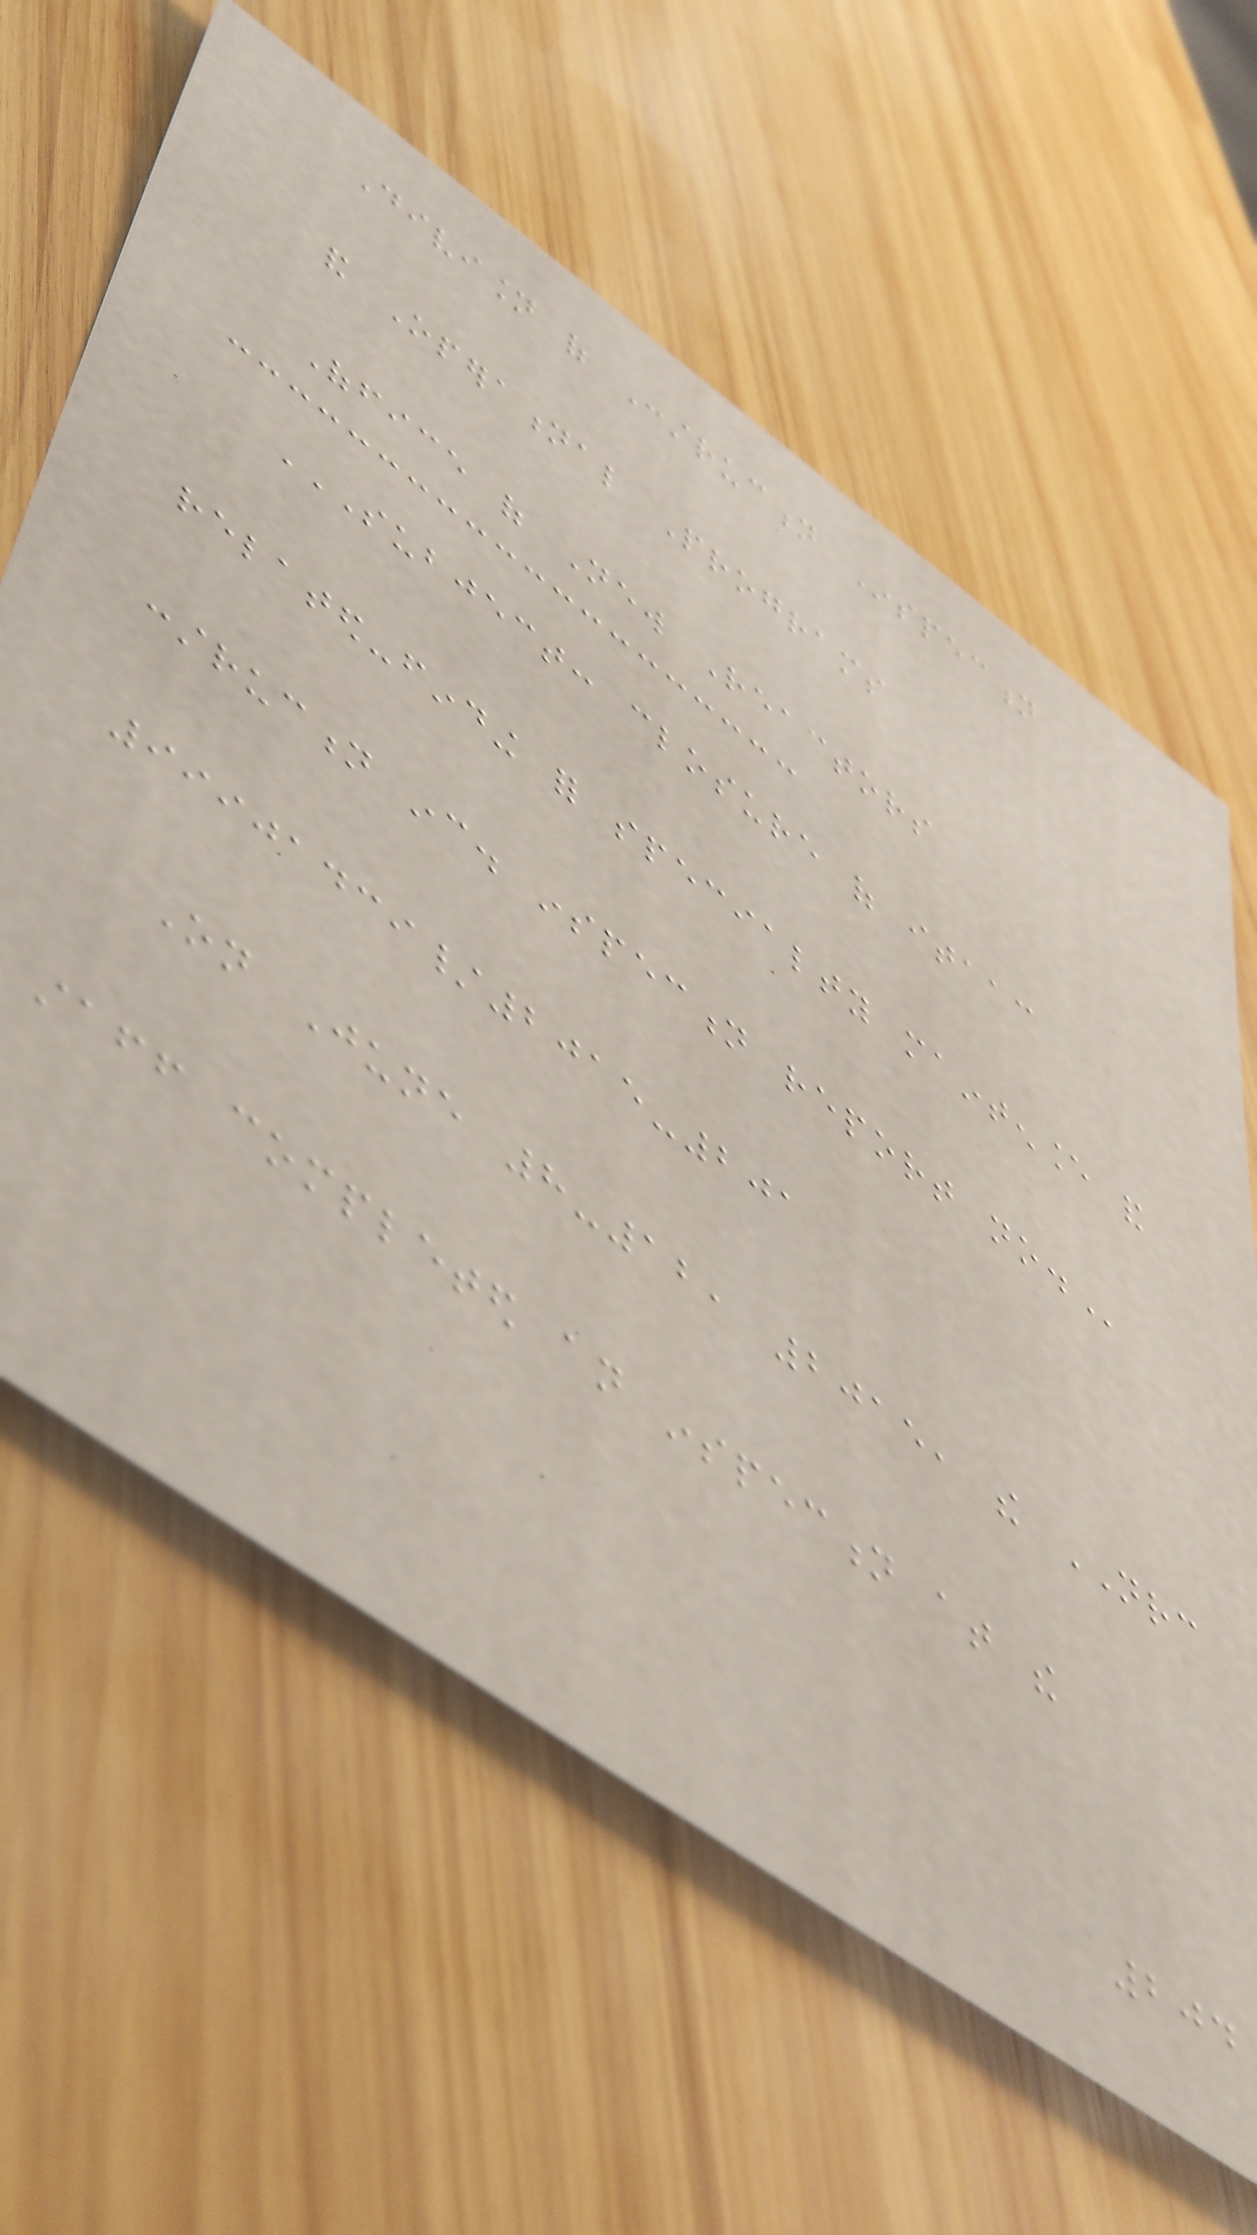Division of Construction Inspection
and Operational Programs
Office of New Reactors
SUBJECT: CLOSURE OF ITAAC
RELATED-FINDING FOR SPECIALTY MAINTENANCE AND
CONSTRUCTION INC. INSPECTION REPORT NO.
99901439/2015-201
On June 8-12, 2015, the NRC
staff completed an inspection at the
204
